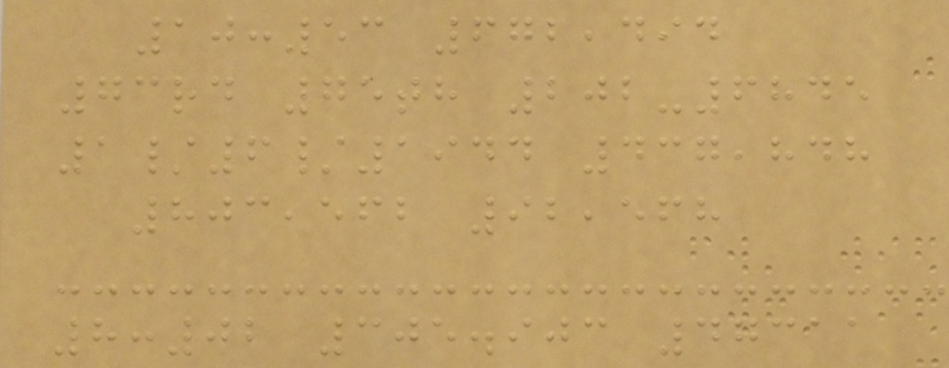10:53 672,494
73rd 75th 202-6845
1/6/1944 437,848
803,562 92,568
8:02 305.903 47311
